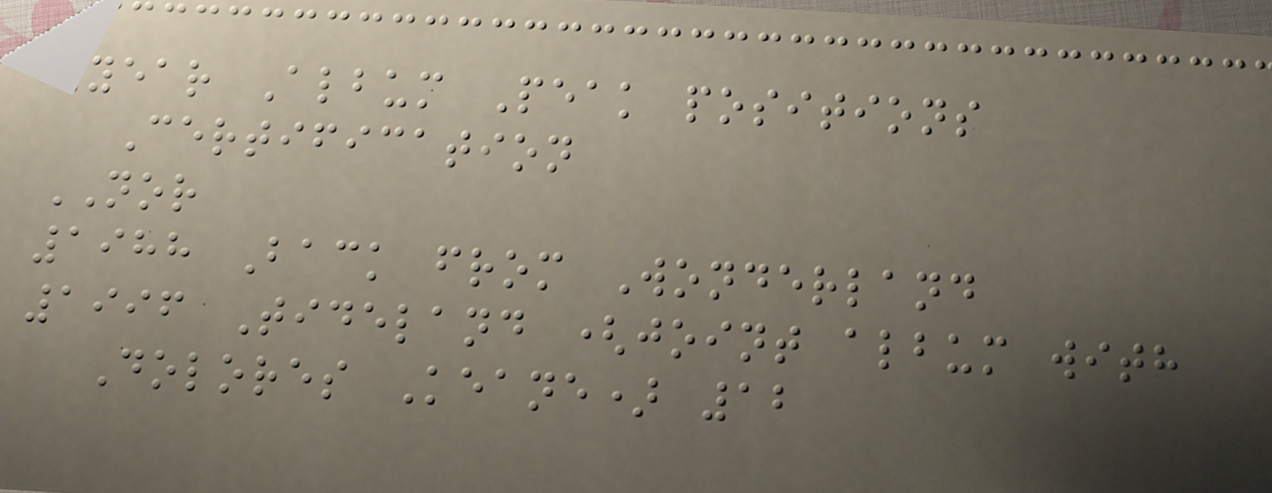Year Album Peak positions
Certification
NOR
1988 Back from Wonderland
1996 Tideland (joint album with
Dolores Keane) 12
